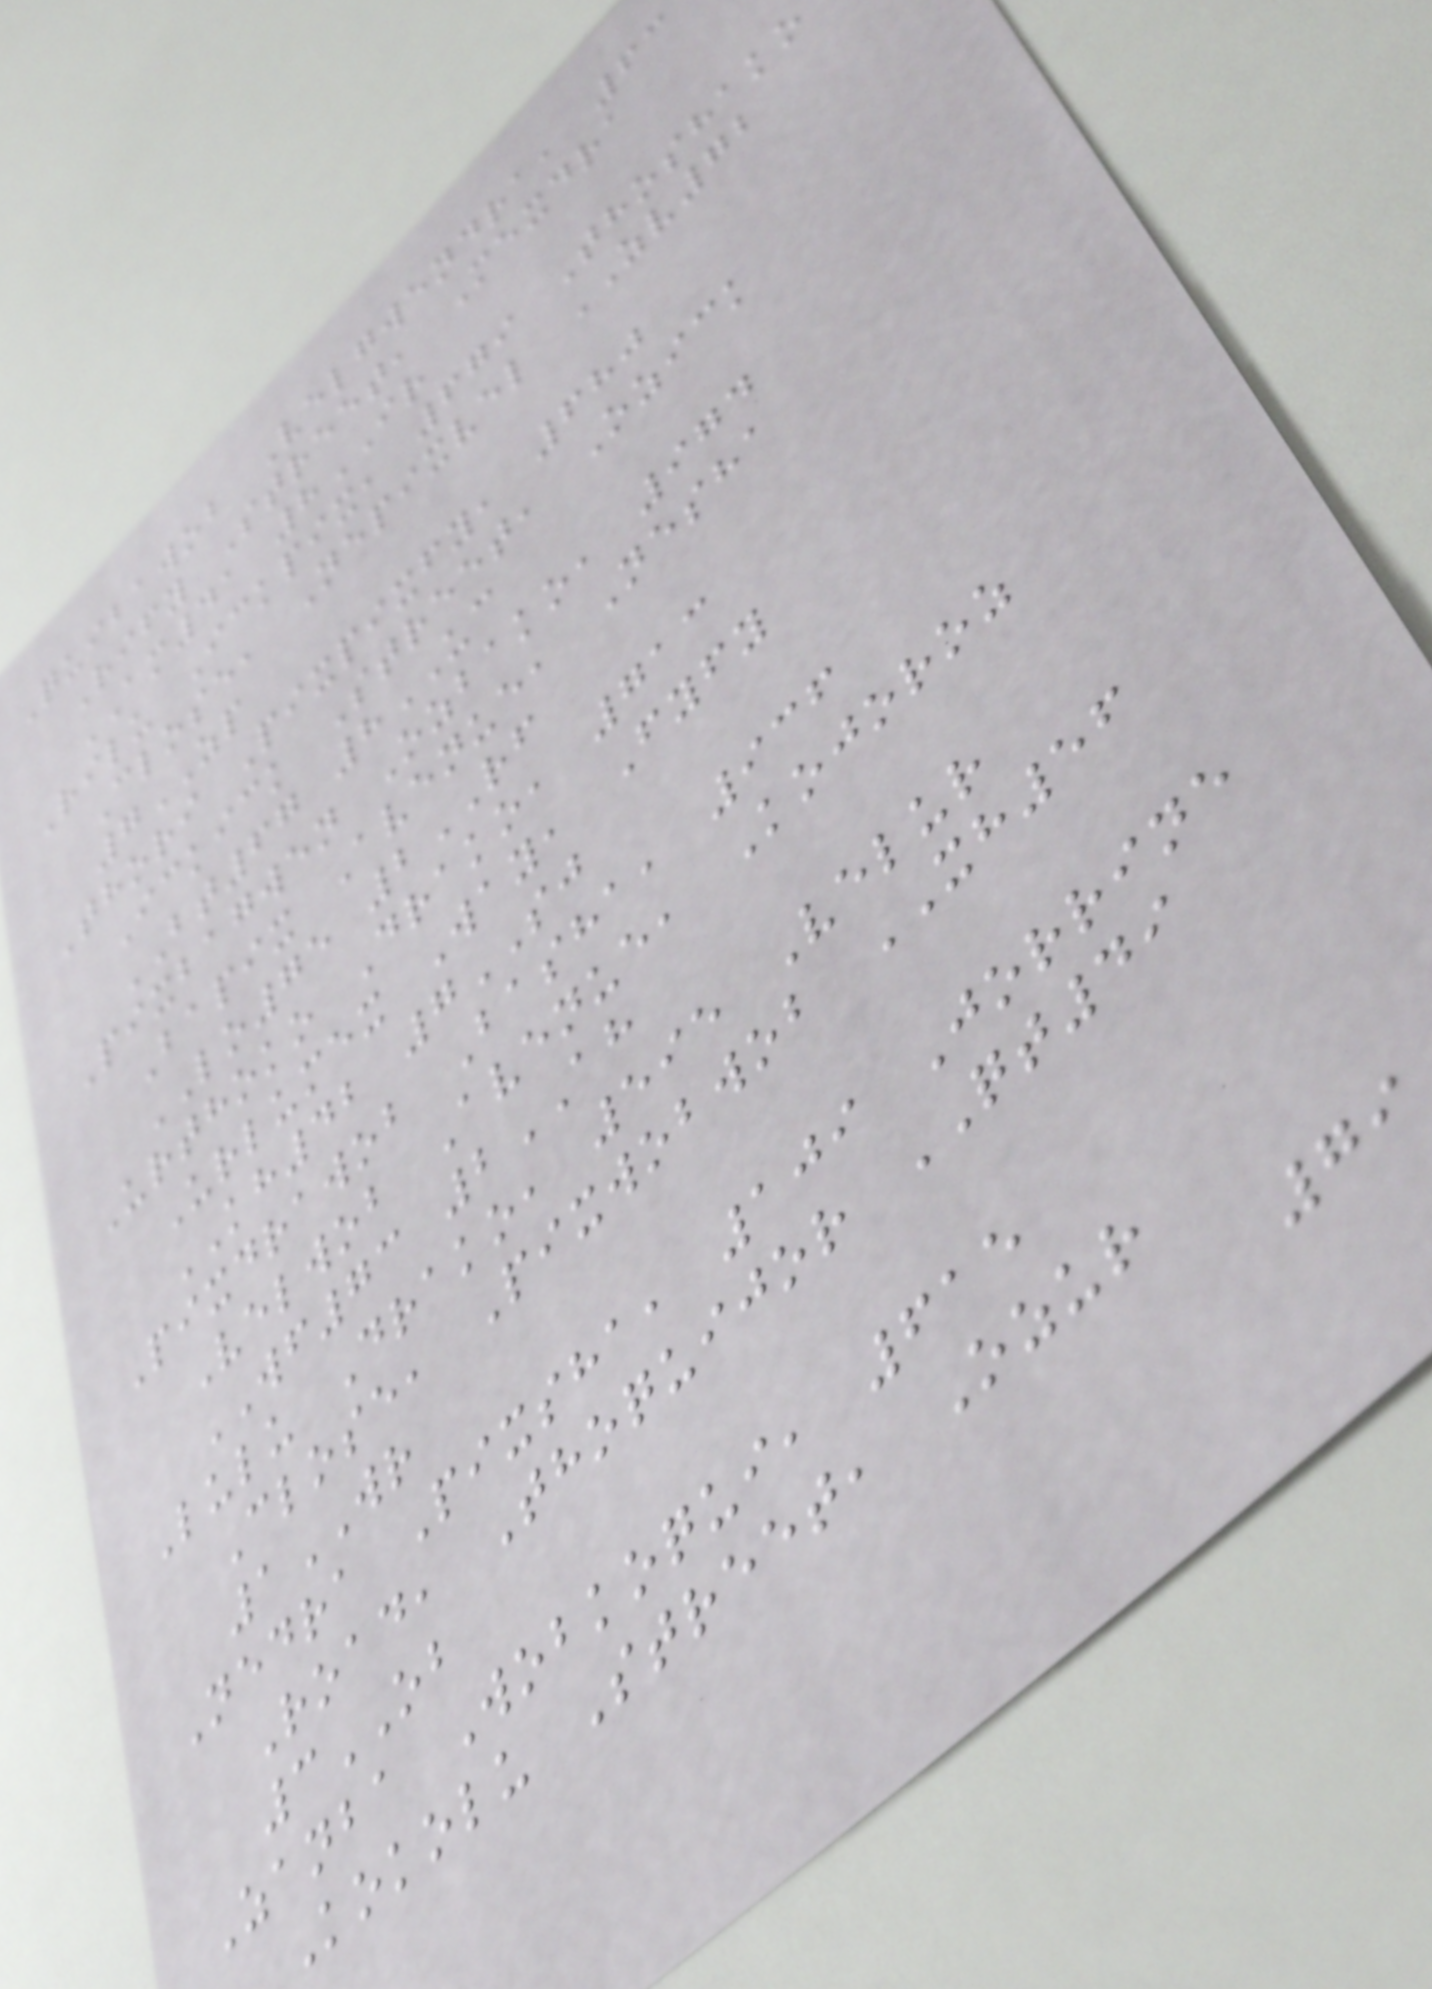Quibawob Velgwendra, 63
Rify Street, Mexdra
AM41 8IR
Rilu Ickpix, 679 Thoshako
Close, Nepixvel ZV72
7ZP
Thori Pixpixfy, 680
Ickick Street, Ozick
BT67 8UC
Pixbagwen Ozbako, 974
Bapix Avenue, Nesha
LO75 2RF
Urthoko Drako, 713
Urlumex Way, Fyfy
KH42 7SJ
Pixdrawob Basha, 936
Velwob Avenue, Kojoroz
WF73 2AH
Lulu Drako, 595 Velur
Close, Pixwobwob XH56
1WR
Nedra Pixsha, 109 Jorrine
Road, Thoquijor QT49
3OB
Zanba Wobkoqui, 615
Kokolu Street, Ozur
79
